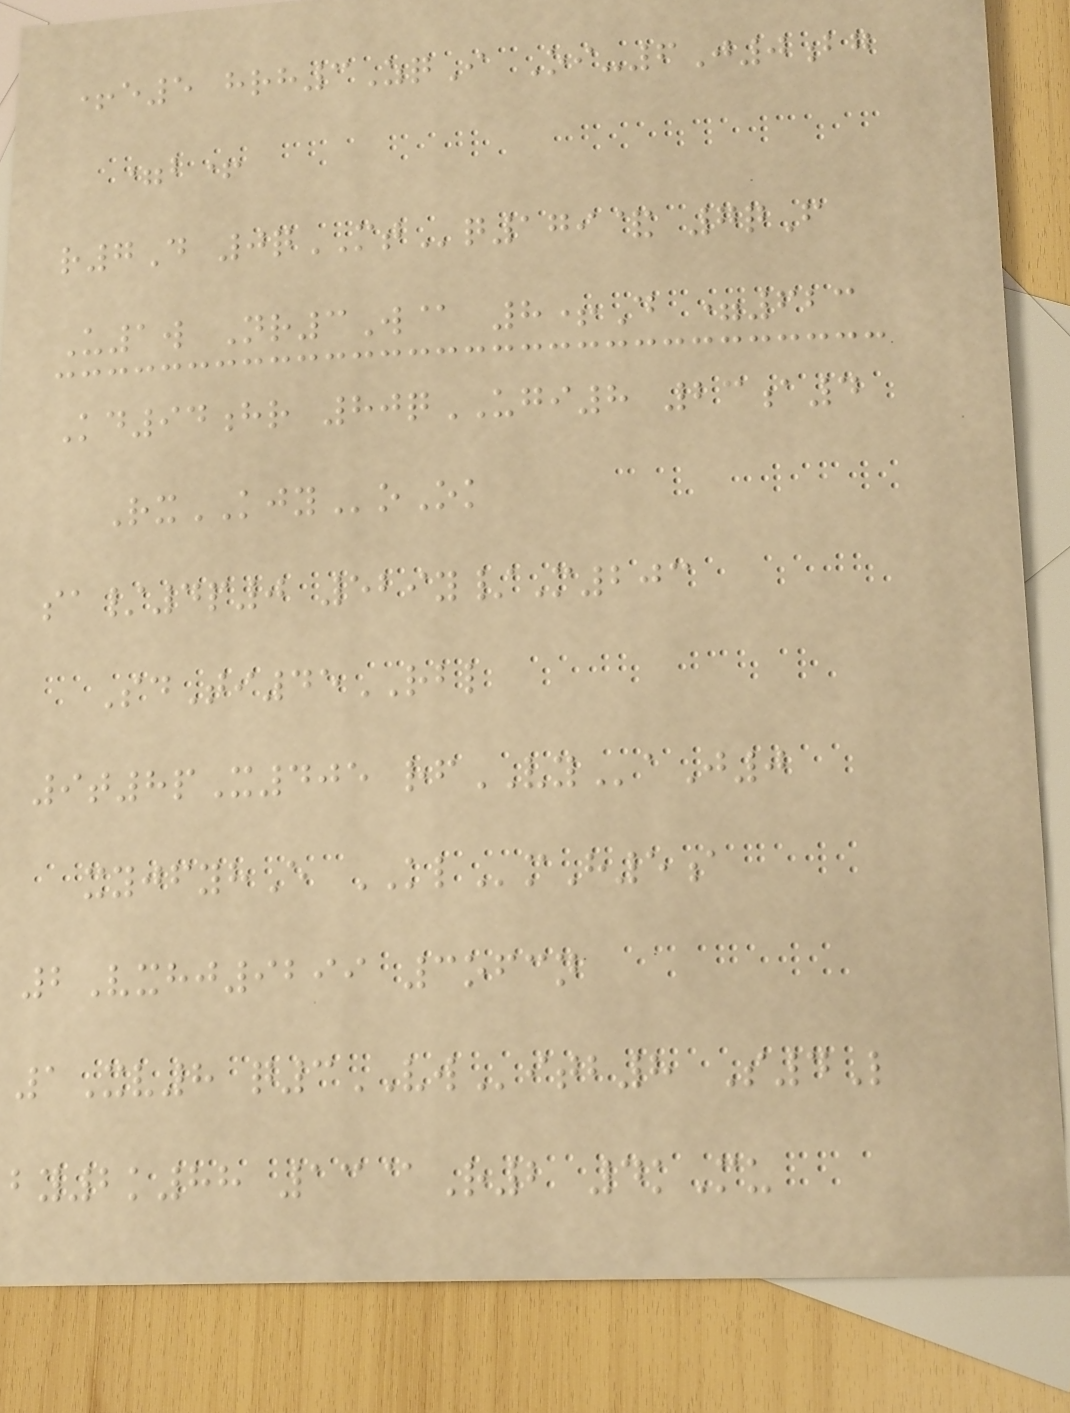+e5 hrh3ZqI Oi-6J0bg
=b+
r7D 0qMTq179& 7qF
U1w Nr3W@ 8+D =623
Kd94hr 80qUGI8 23a4
RxKJYoOk
sa/4p0 529y/M203
SdTi45RBL
9t8pX405 rfVYaJ0
xyjfyhE KLmH5a
2Vxhj9299 3ofcn
1Xv8 q3VWitb8 S4L
by2k88 13@R2 4kMu
